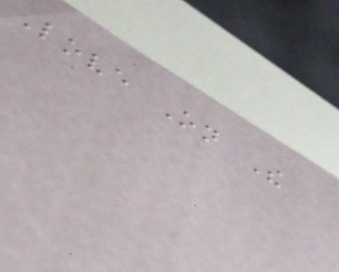Love On The
